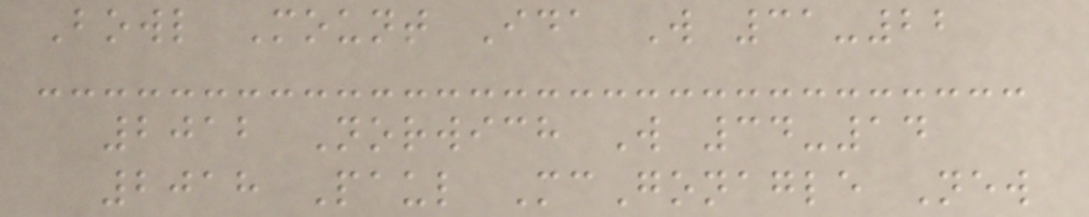Bowl Mount Ida W 31-22
2012 Norwich W 34-14
2018 Paul McGonagle New
